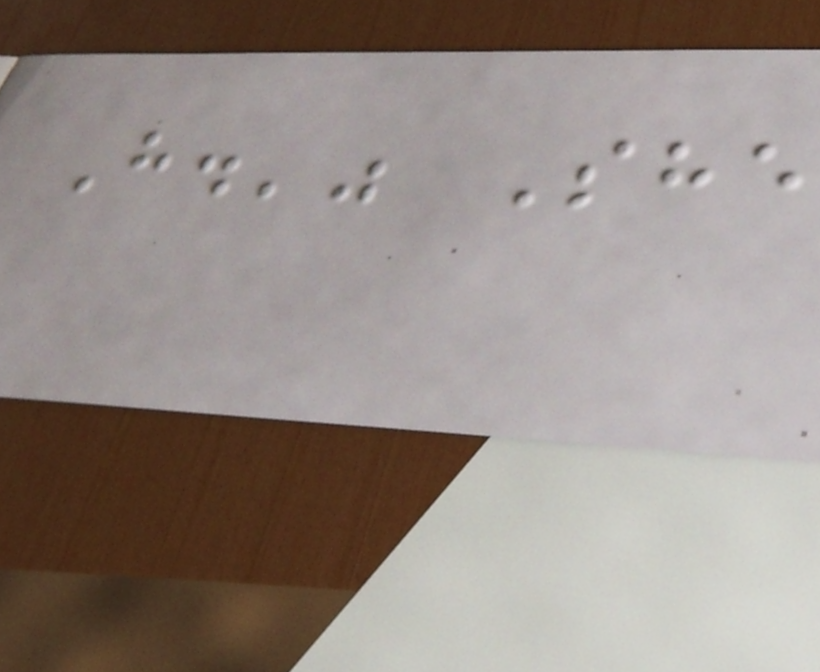H.'" She
